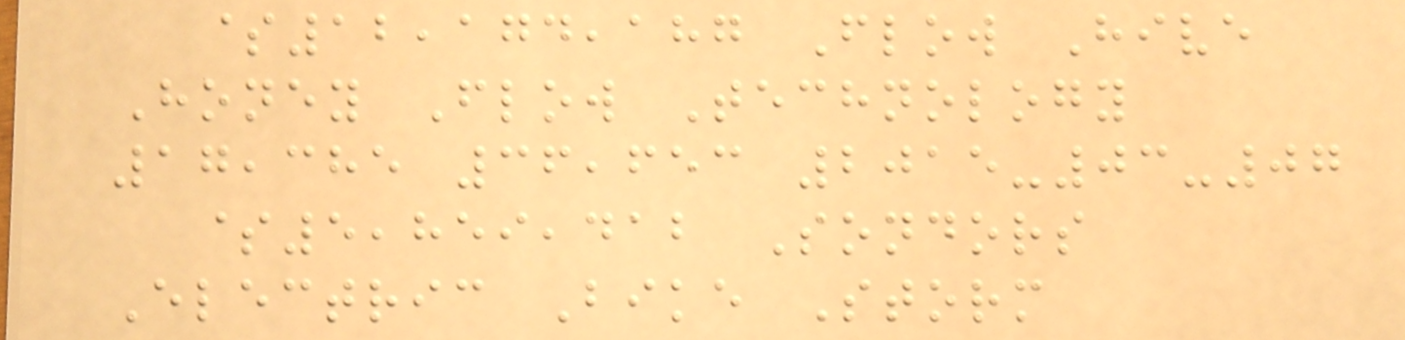$12,174,187 Flow Hive
Honey Flow Technology
17,385 36,653 2015-03-07
$5,859,412 Sondors
Electric Bike Storm
